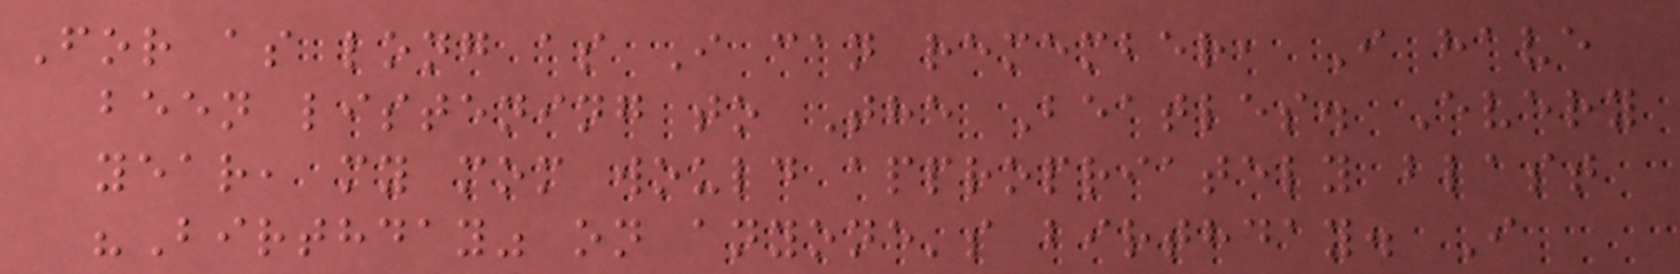For as long as I can remember, I have
been listening to The Beatles. Every
year, my mom would appropriately blast
"Birthday" on anyone's birthday. I
